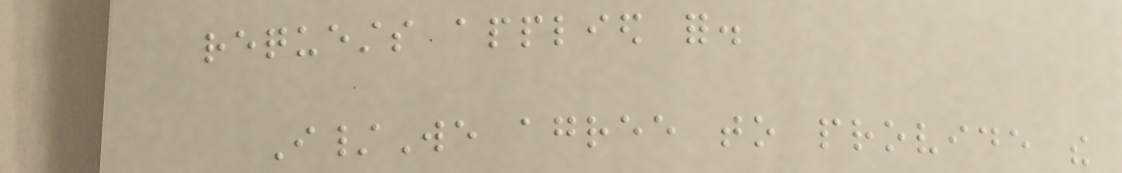requests applied for.
I/We agree to provide the
